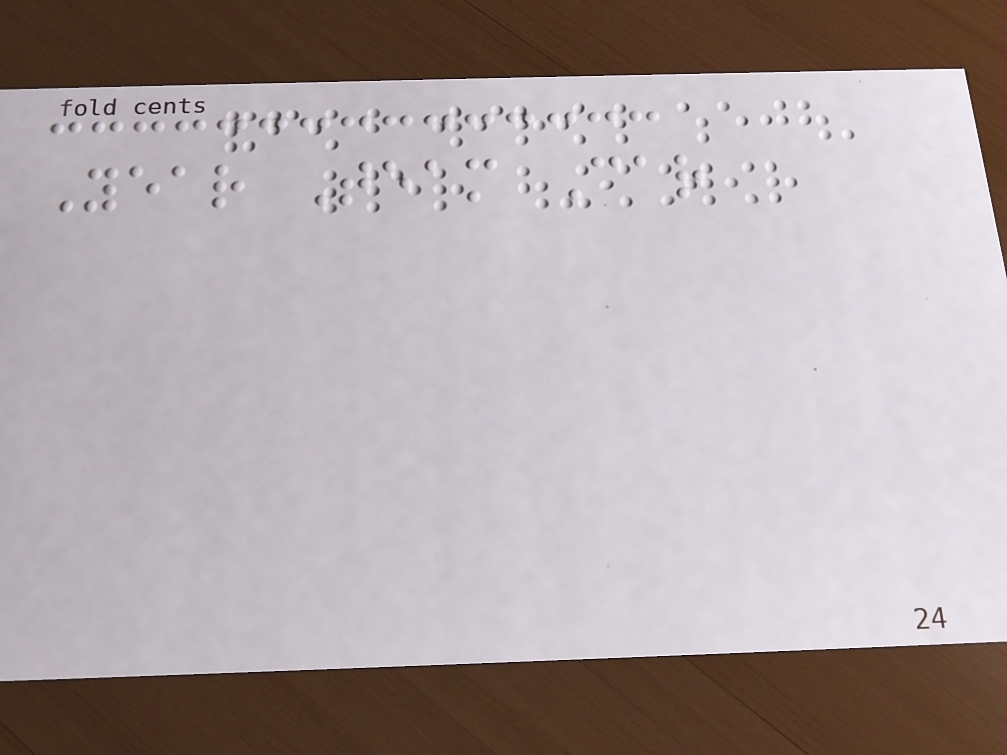Year Team Car
